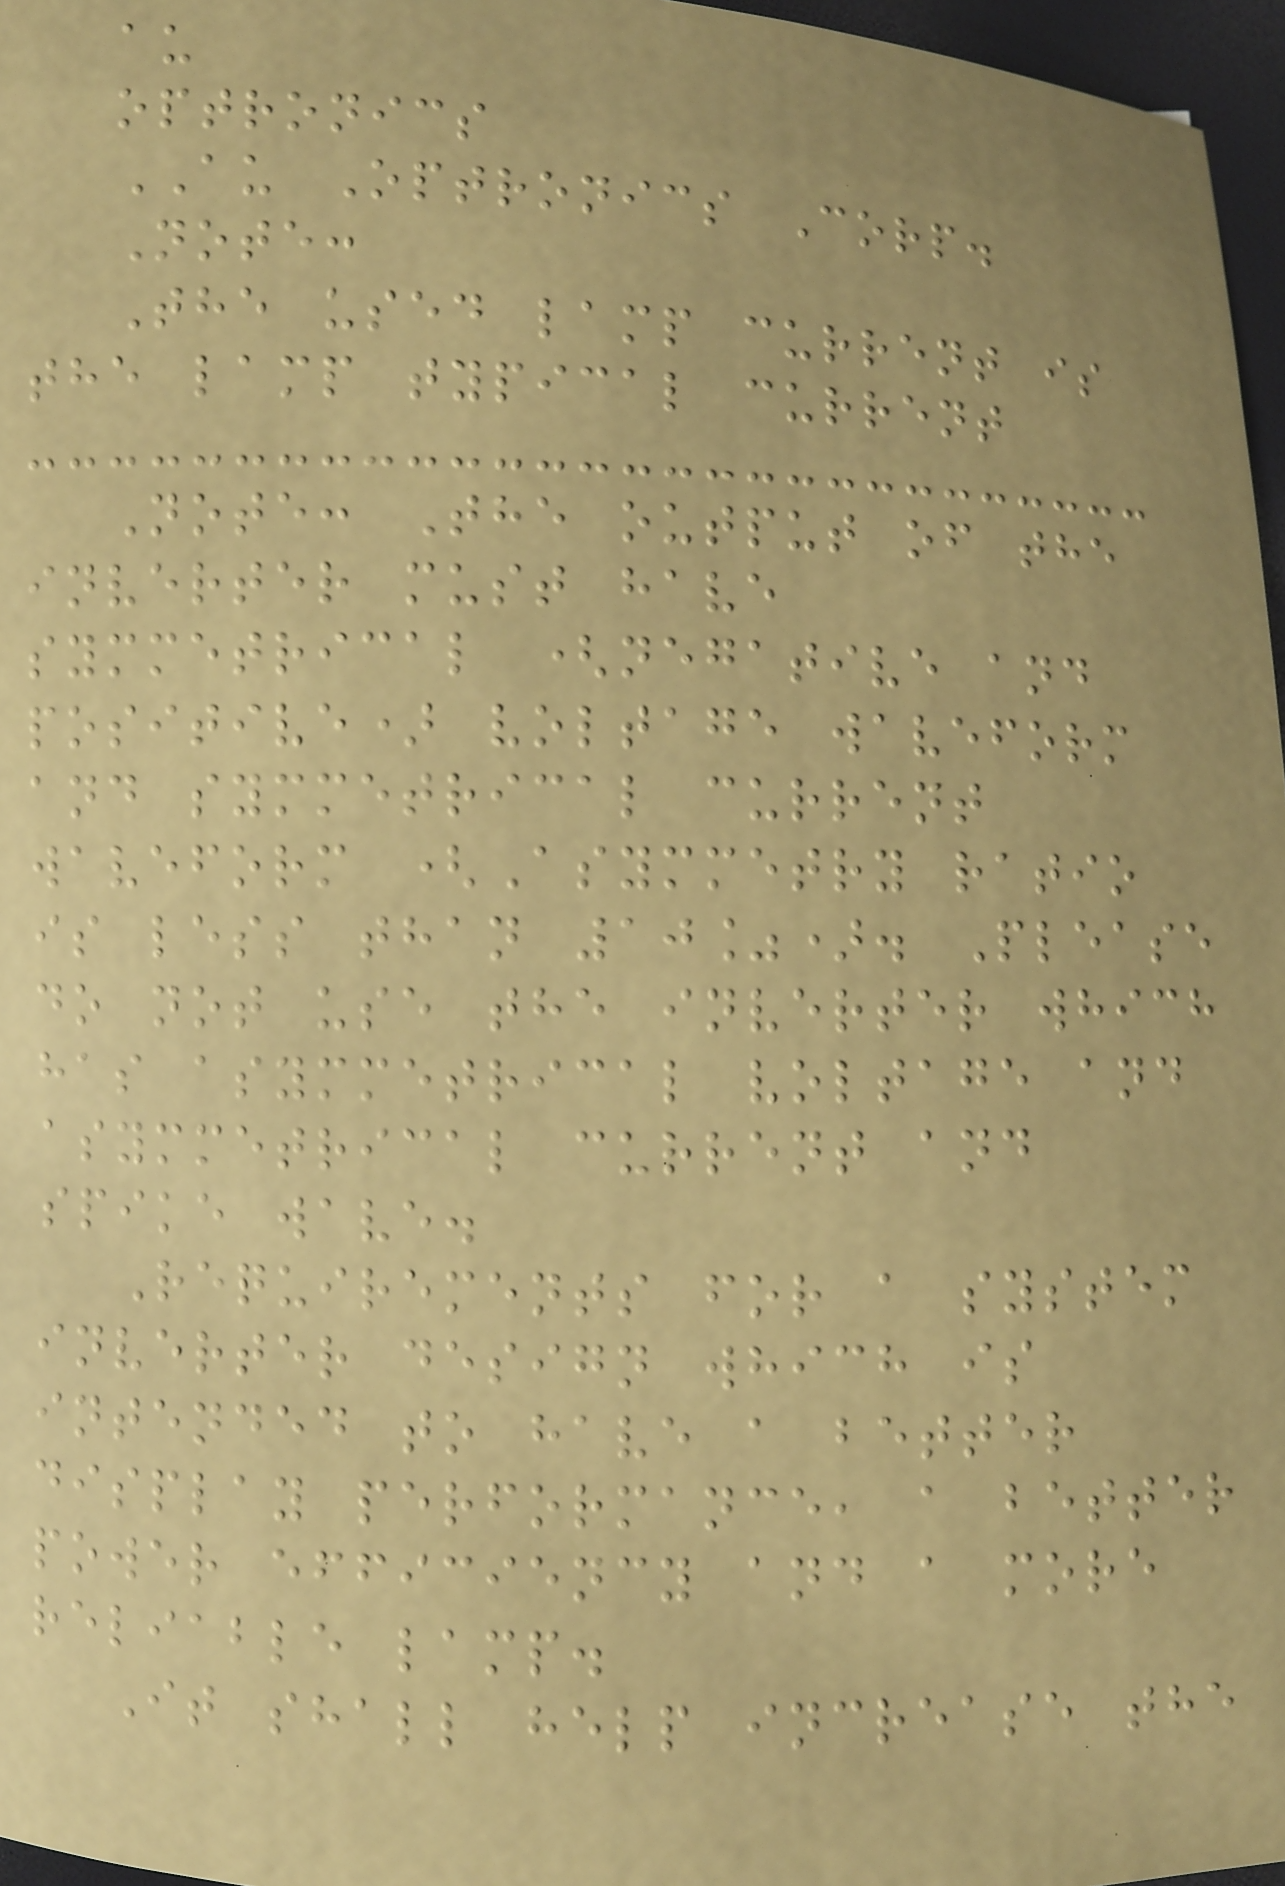au
optronics
AU Optronics Corp.
Note:
The used lamp current is
the lamp typical current
Note: The output of the
inverter must have
symmetrical (negative and
positive) voltage waveform
and symmetrical current
waveform (Asymmetry ratio
is less than 10%). Please
do not use the inverter which
has asymmetrical voltage and
asymmetrical current and
spike wave.
Requirements for a system
inverter design which is
intended to have a better
display performance, a better
power efficiency and a more
reliable lamp.
It shall help increase the
